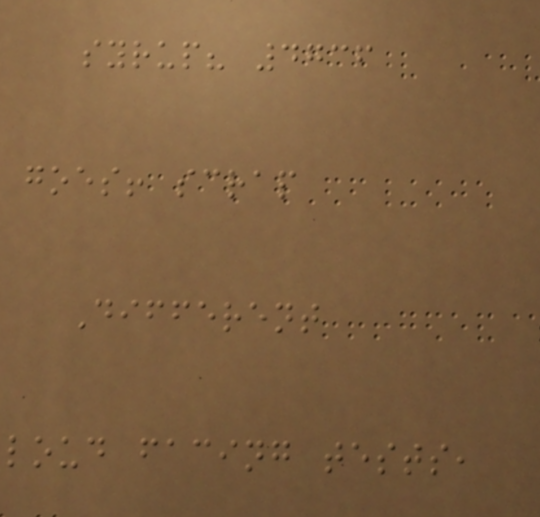syrup? 4736
goes! scrap
Different
loud facing tests,
